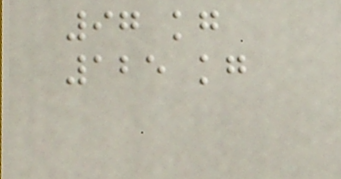97 kg
125 kg
